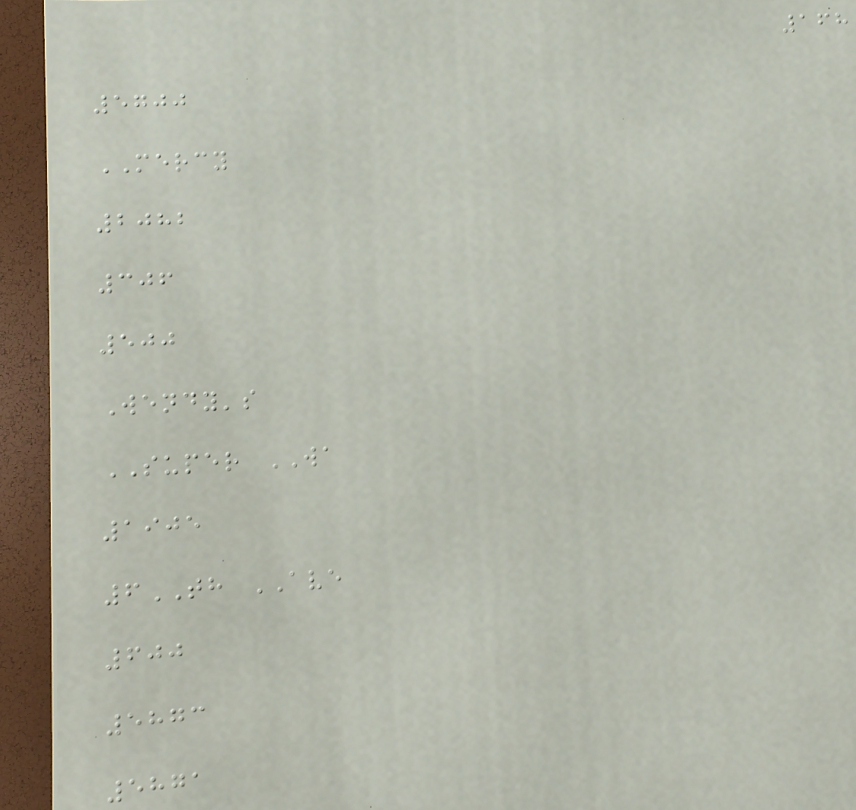168
5700
MERCY
2082
306
500
Wendy's
SUPER WA
1905
6TH AVE
600
5873
5871
